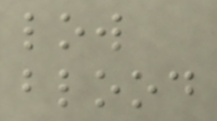low
blood
